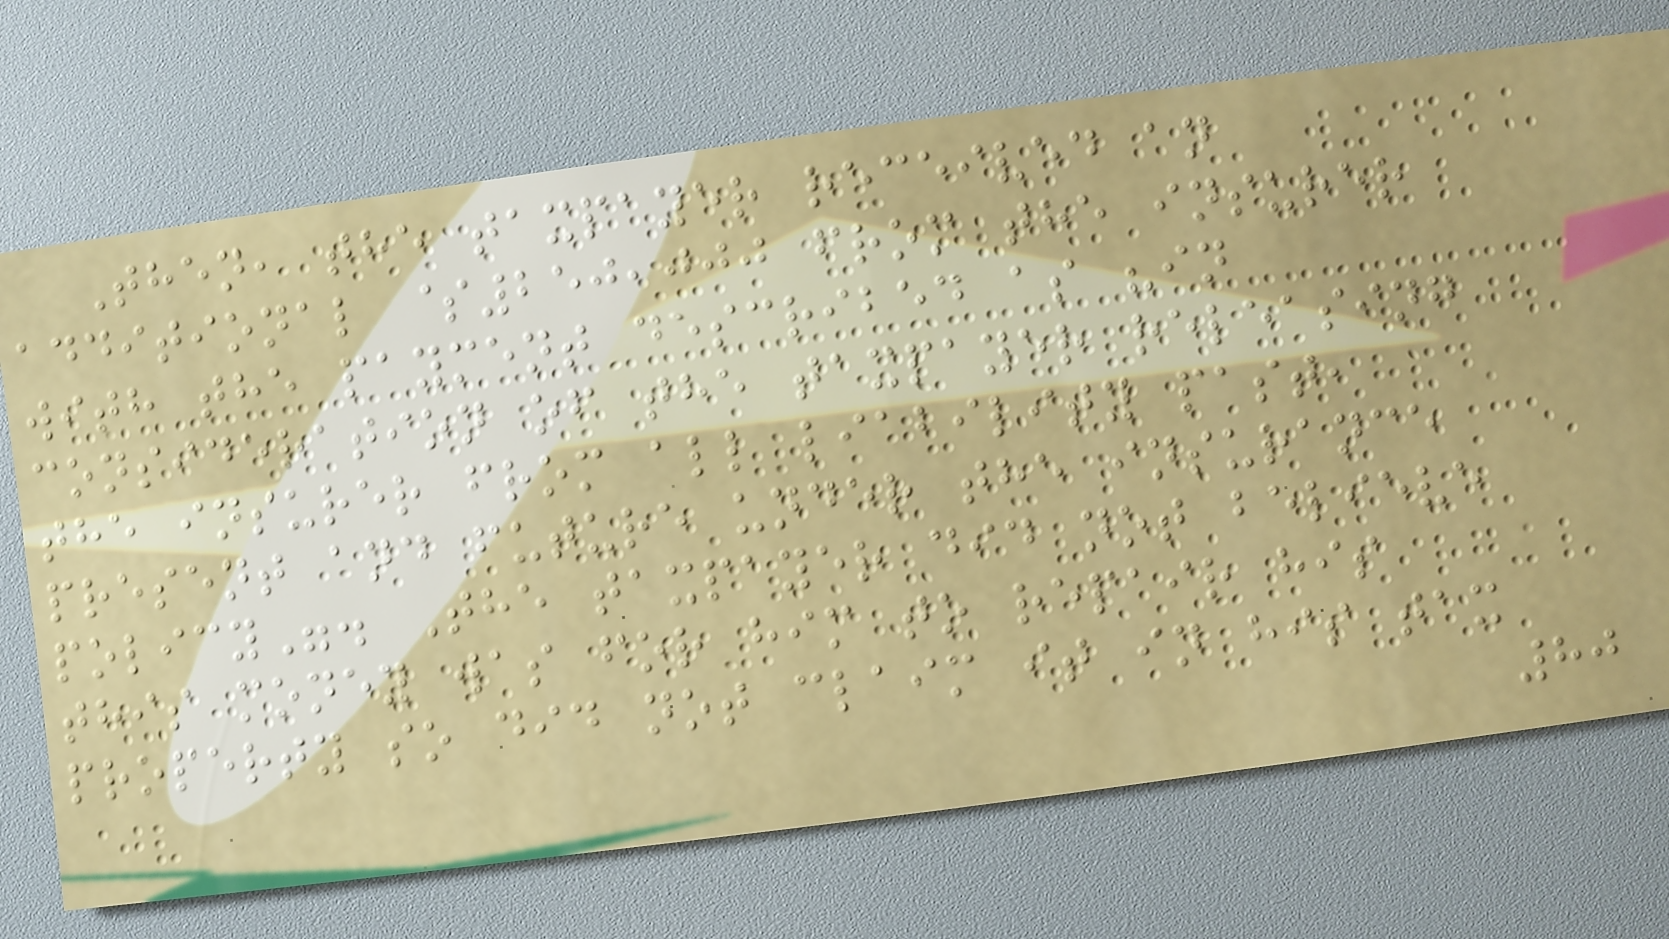Then, the taxpayer received an
additional $250,000 from the insurer
with the payment described as "in
consideration of the taxpayer releasing
the insurer from all liability past,
present and future under the insurance
policy". The taxpayer did not believe
this money was for him to repair his
property so did not claim it in his tax
80
